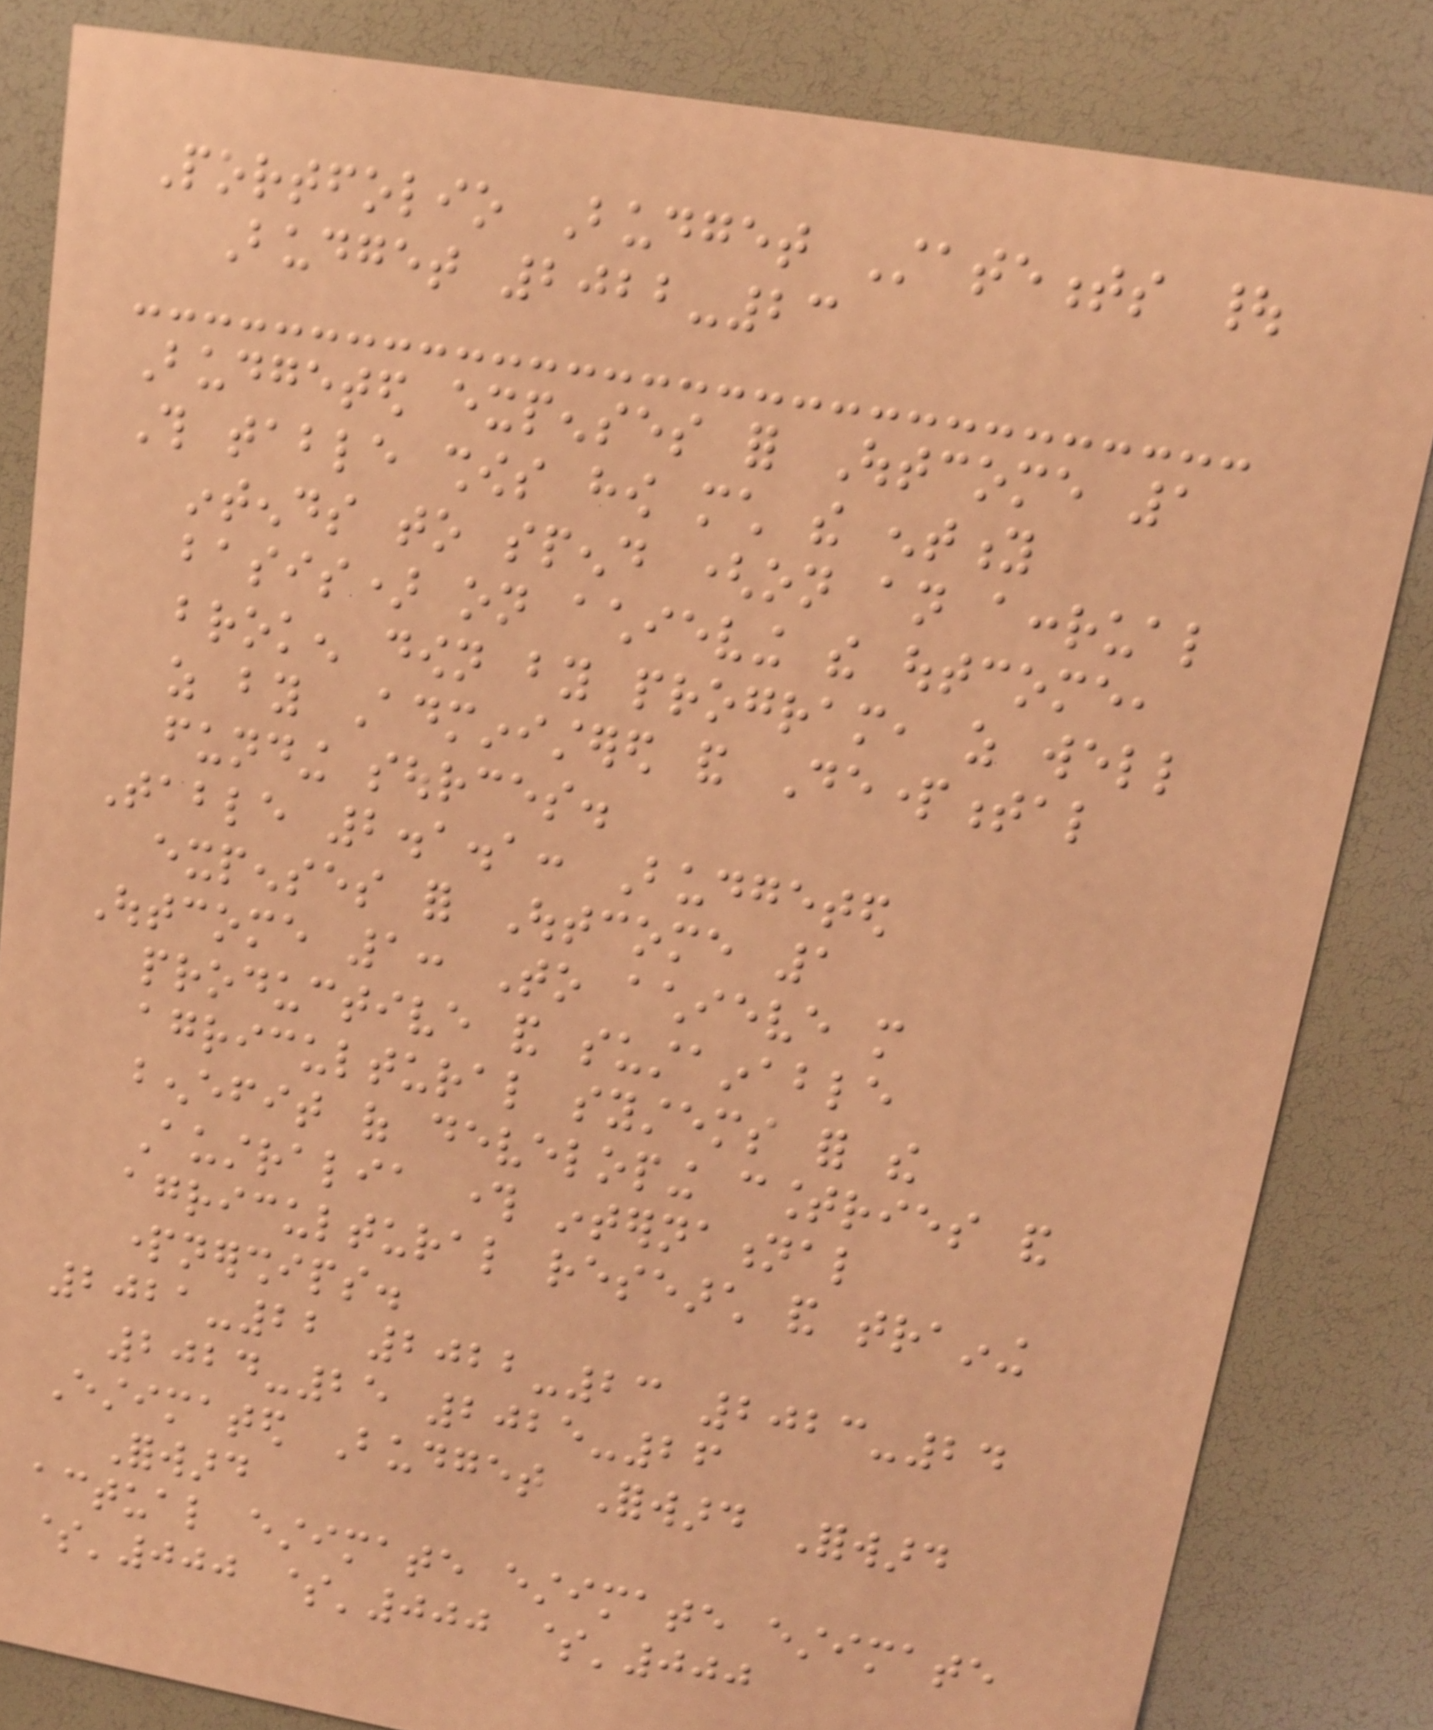Portfolio Budget Statements |
Budget 2022-23
Budgeted expenses for Outcome 1
This table shows how much the entity
intends to spend (on an accrual
basis) on achieving the outcome,
broken down by program, as well
as by Administered and Departmental
funding sources.
Table 2.1.1: Budgeted
expenses for Outcome 1
Outcome 1: To achieve more
productive and sustainable
agricultural systems for the
benefit of developing countries and
Australia through international
agricultural research and training
partnerships.
2021-22 2022-23 2023-24
2024-25 2025-26
Estimated Budget Forward Forward
Forward
actual estimate estimate estimate
$'000 $'000 $'000
